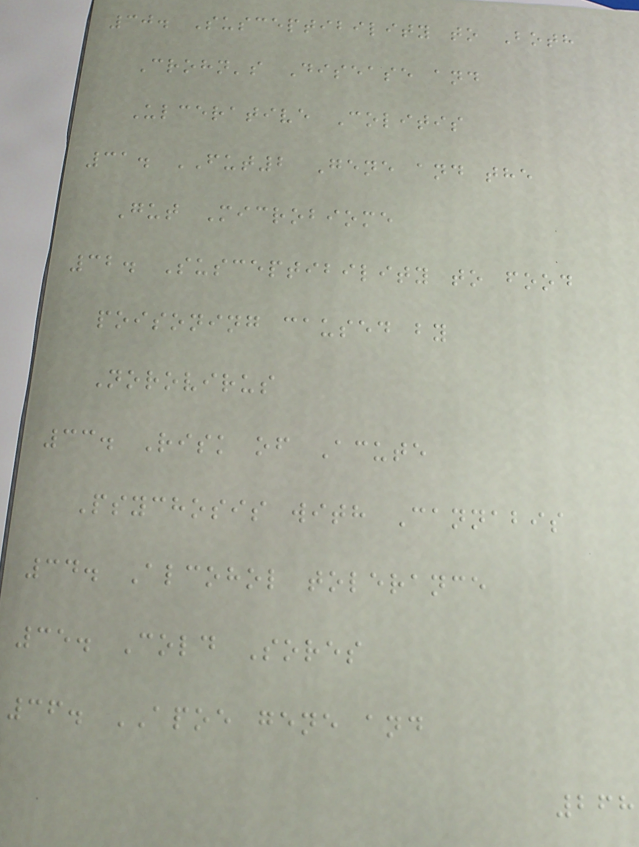30. Susceptibility to Both
Crohn's Disease and
Ulcerative Colitis
31. FUT2 Gene and the
Gut Microbiome
32. Susceptibility to food
poisoning caused by
Norovirus
33. Risk of Acute
Psychosis with Cannabis
34. Alcohol tolerance
35. Cold Sores
36. APOE gene and
268
